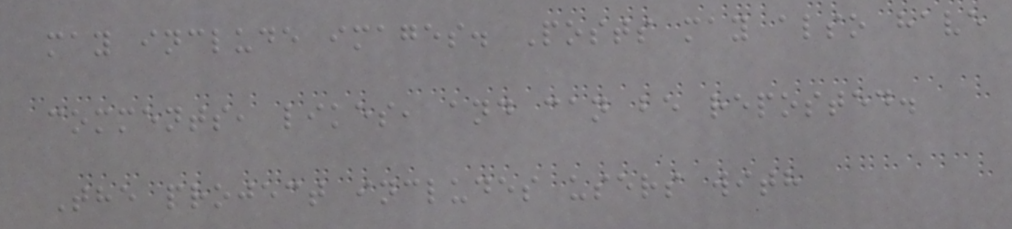may include images. Posts may also have
comments, likes, and can be reposted.
The project includes users with
